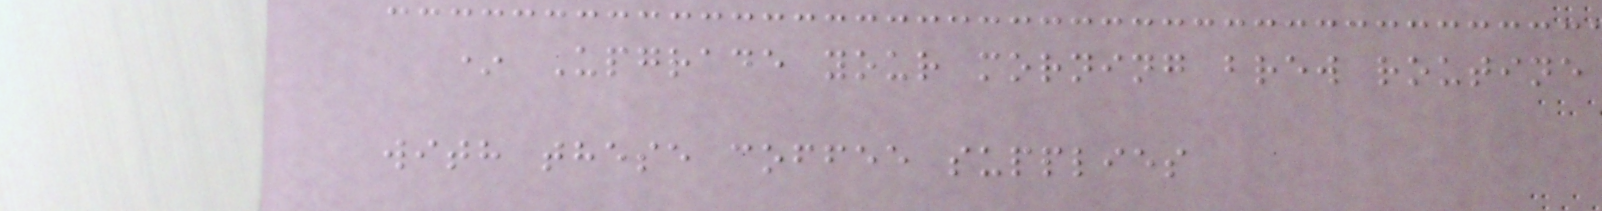* Upgrade your morning brew routine
with these coffee supplies
